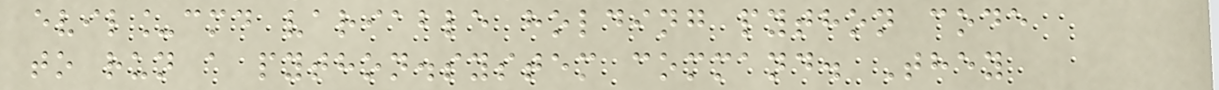evil_cmd variable holding python code
to run a python.system command. They
